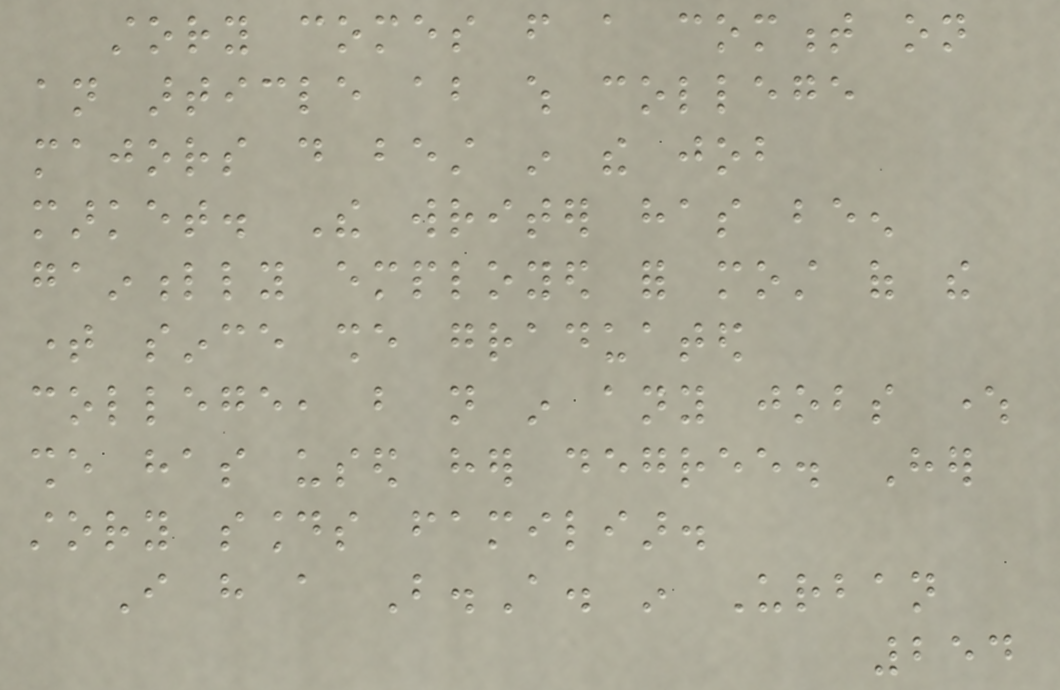story comes from a comment on
an article about which college
majors do best in the job
market. The writer has been
gainfully employed for most of the
time since she graduated
college, but not in any jobs where
she has used her degree. Her
story sounds familiar.
I have a B.A. in Urban
254
